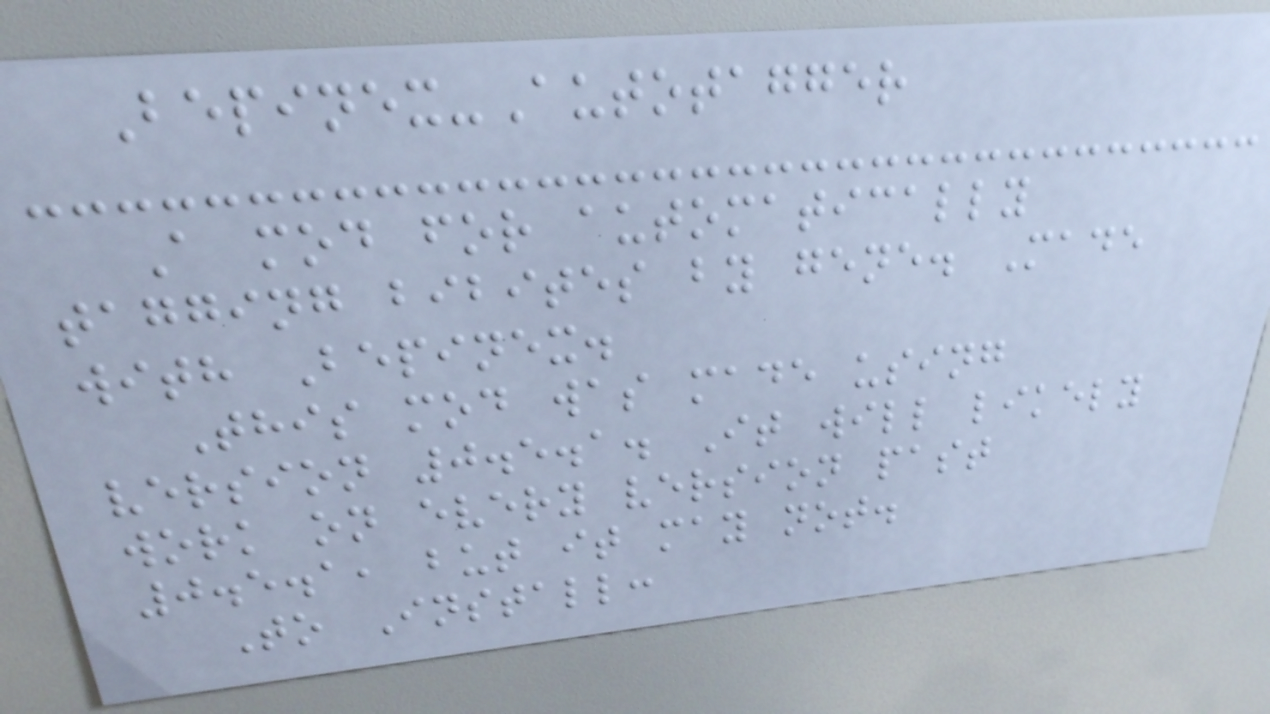Bepinex-Autotagger
A mod for automatically
tagging bibites by gene. Made
with Bepinex.
This mod was made using
version 0.5.1. It will likely
work on every version past
0.5.1, but it may not.
To Install:
